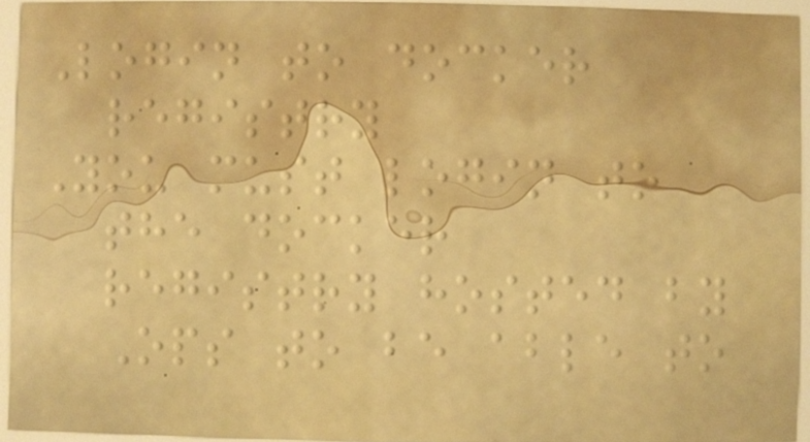Login to docker
registry
You must login to
the docker
registry hosted by
Ops to be able to
